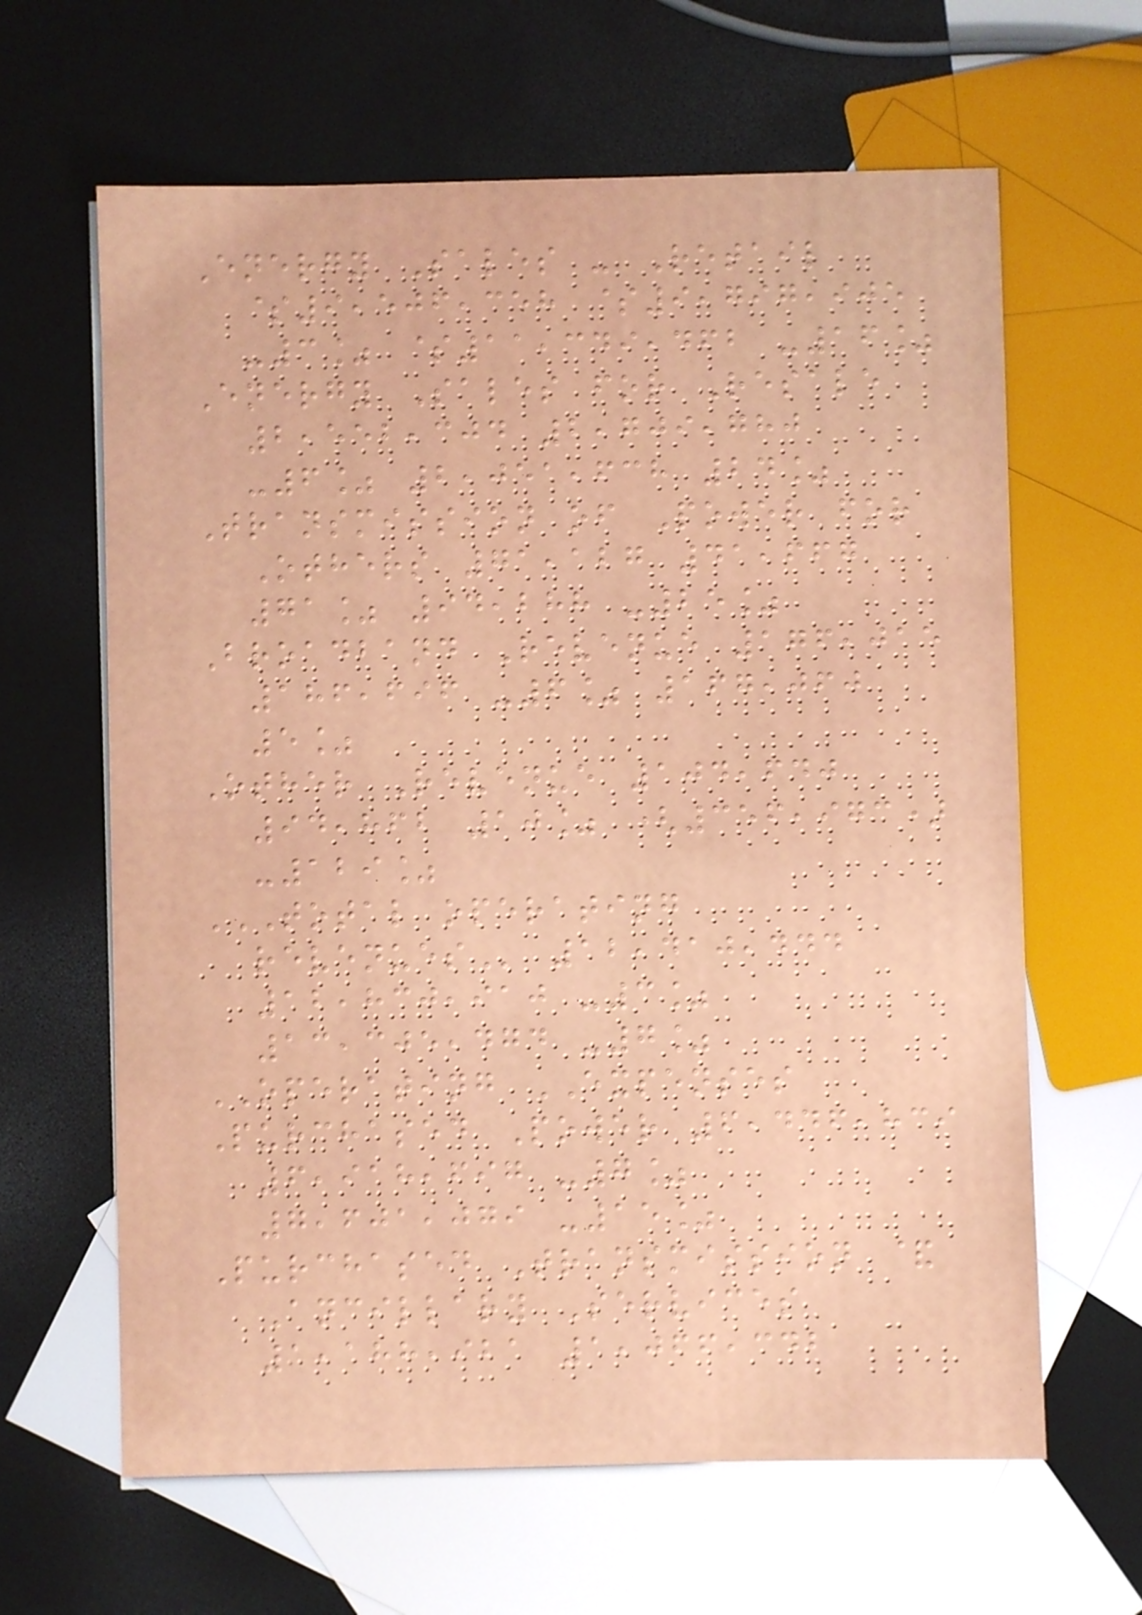Energy Sales - Retail
$9,506,358 $9,797,905
-3% $11,349,462 -16%
Energy Sales for Resale
2,552,304 2,709,780
-6% 2,051,638 24%
Transmission of Power for
Others 71,127 41,667
71% 94,288 -25%
Broadband Revenue 176,015
186,696 -6% 167,060
5%
Other Revenue 104,640
94,862 10% (356,973)
-129%
TOTAL OPERATING
REVENUES 12,410,444
12,830,910 -3%
13,305,474 -7%
OPERATING EXPENSES
Purchased Power 6,446,839
6,918,697 -7%
7,601,079 -15%
Purchased Transmission &
Ancillary Services
1,188,921 1,066,342
